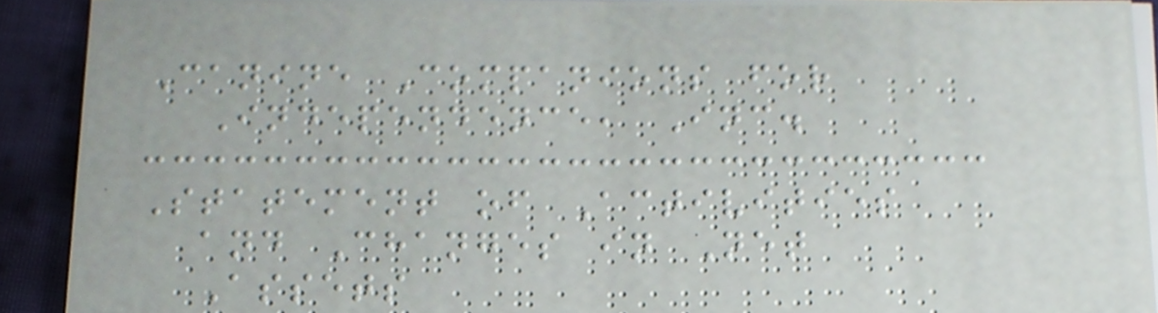Canine Companions for
Independence, Inc.
Statement of Activities
and Changes in Net
Assets
